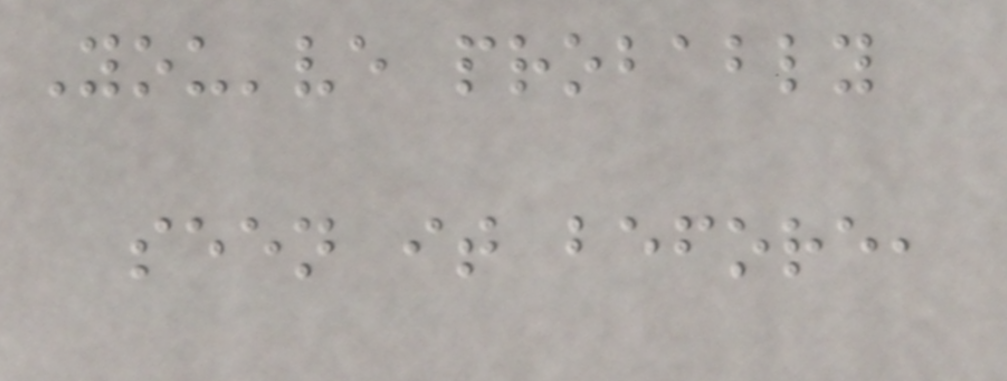You've probably
seen it before,
